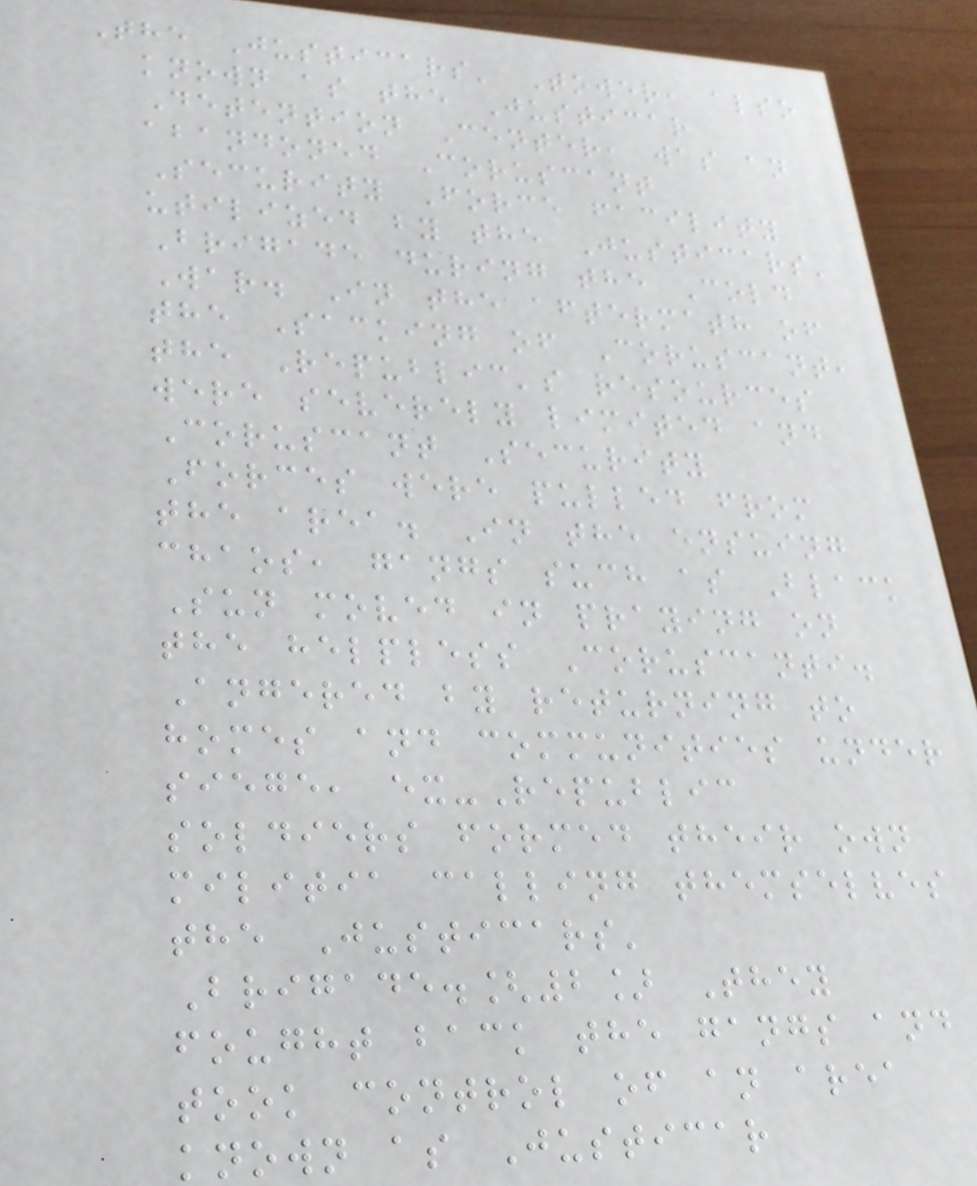The Justicars' Tower, also
known as the Justicar
Detention Center, was an
abandoned Coruscant
Security Force facility
utilized by the Justicars'
Brigade during the Cold
War. In the aftermath of
the Sacking of Coruscant,
the Republic's resources
were severely limited and
Coruscant Security
Forces were pulled from
the area. In the ensuing
chaos, gangs such as Black
Sun moved in praying on
the helpless Coruscanti.
Angered by returning to
homes and communities under
siege, ex-Republic
soldiers formed their own
militia calling themselves
the Justicars'
Brigade.[2] They
fought back the gangs and
took control of an area
known as Justicar
